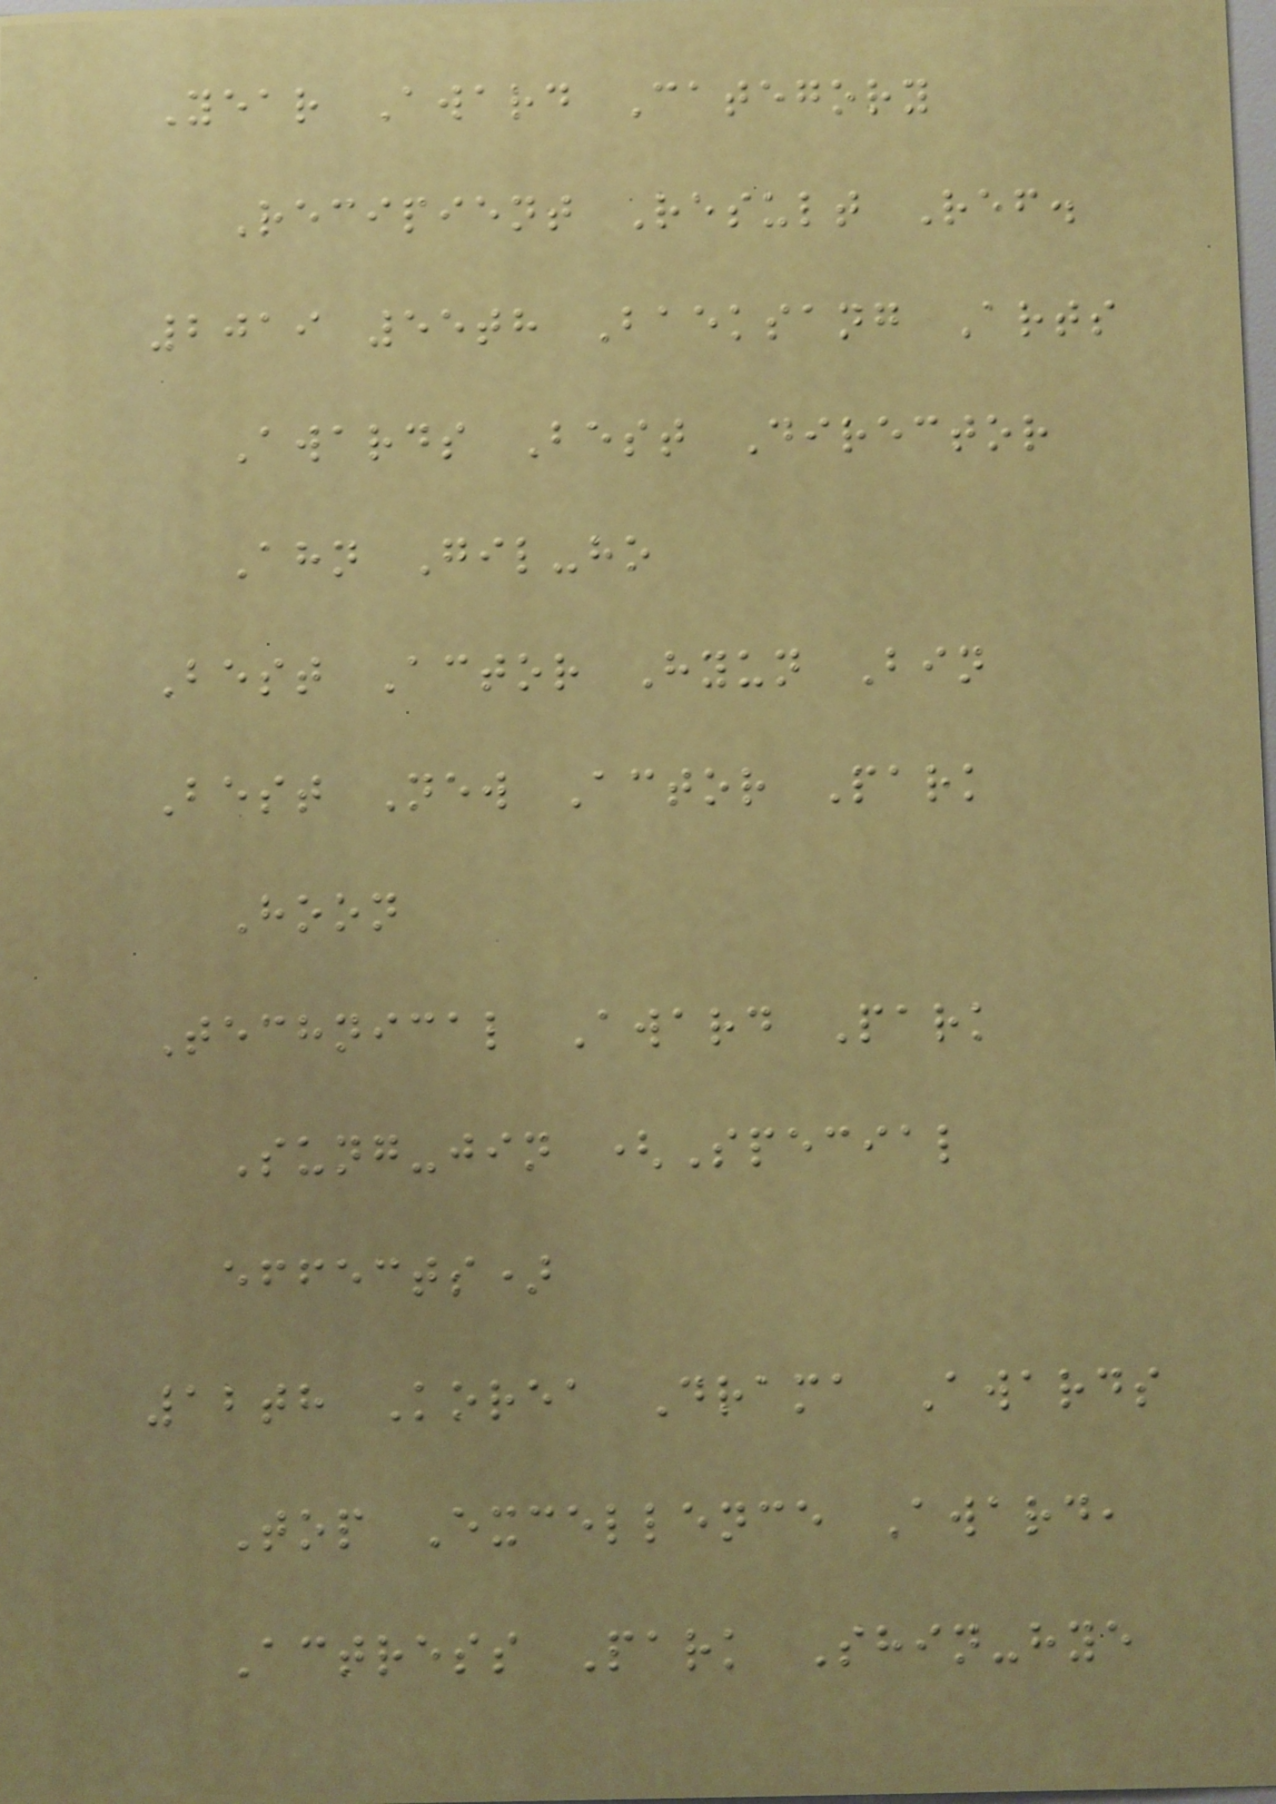Year Award Category
Recipient Result Ref.
2019 55th Baeksang Arts
Awards Best Director
Ahn Gil-ho
Best Actor Hyun Bin
Best New Actor Park
Hoon
Technical Award Park
Sung-jin (Special
effects)
12th Korea Drama Awards
Top Excellence Award,
Actress Park Shin-hye
